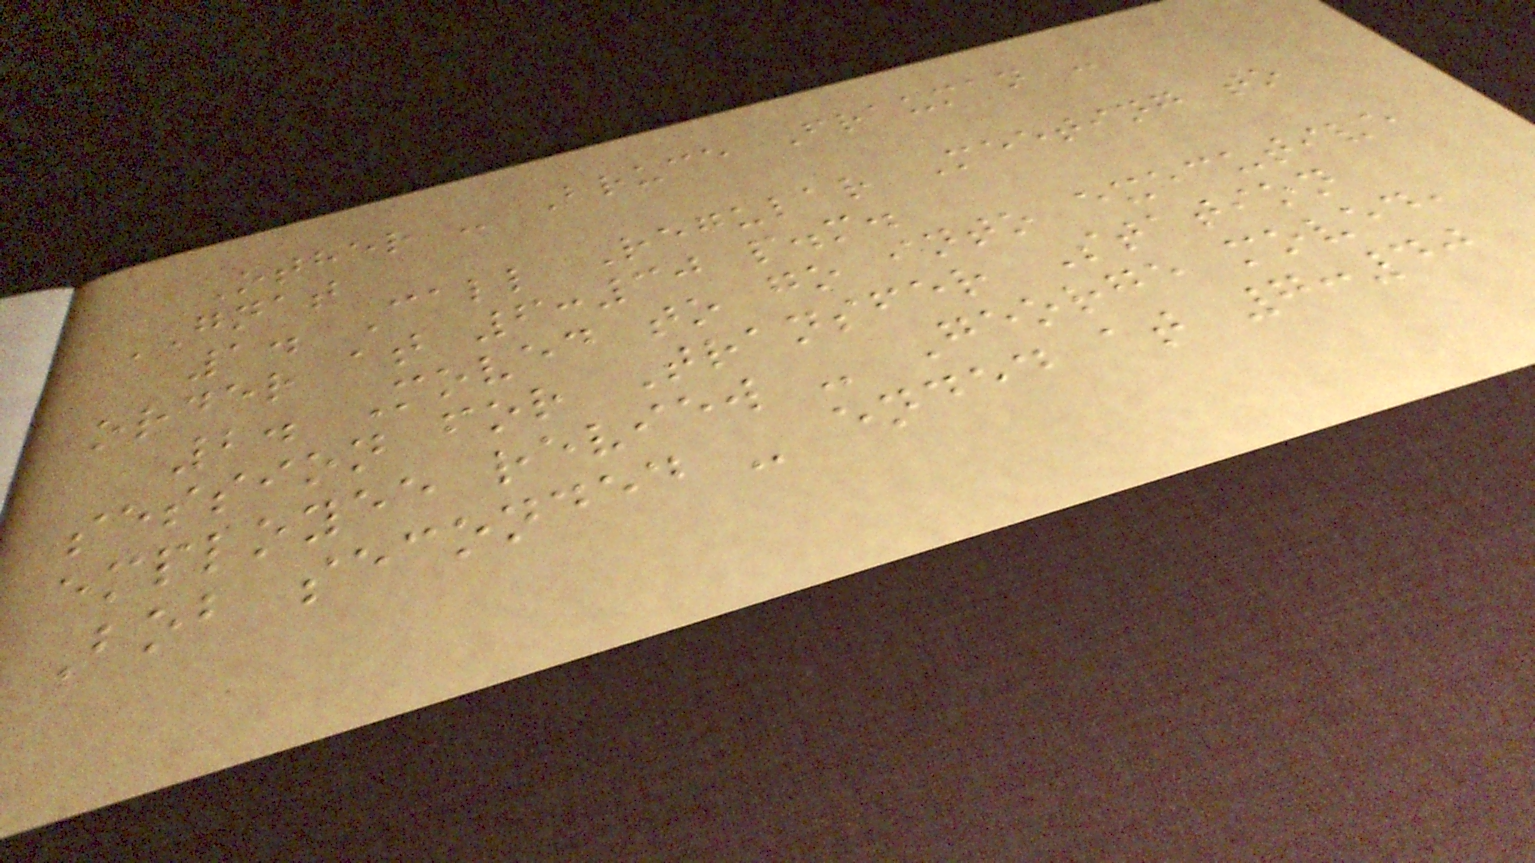Other - Bruce Frauman -
GNAT
1. Call Regular Meeting to
order at 6:30 p.m.
2. Moved to go into executive
session for Transfer Station
employee review - George moved,
Bob seconded - ended at 7:40
